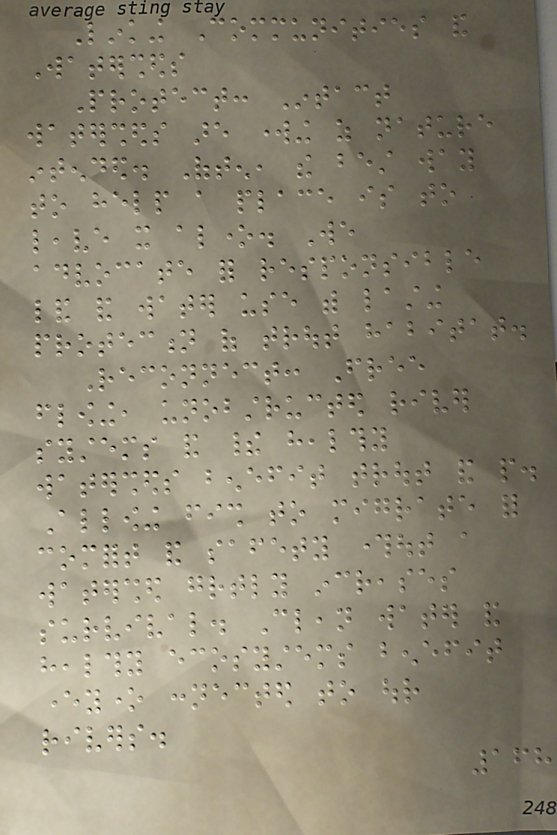Linking Communities and
Watersheds
Protect: Intact
watersheds are working as nature
intended. Often, the best way
to help a place is to
leave it alone. We
advocate for responsible
land and water use with lasting
protection of trout habitat.
Reconnect: Free
flowing, unobstructed river
systems and their healthy
watersheds benefit trout and people.
Allowing fish to migrate for
comfort and safety throughout a
watershed greatly increases
survival. Clean water and
healthy ecosystems benefit
everyone connected to our
rivers.
168
